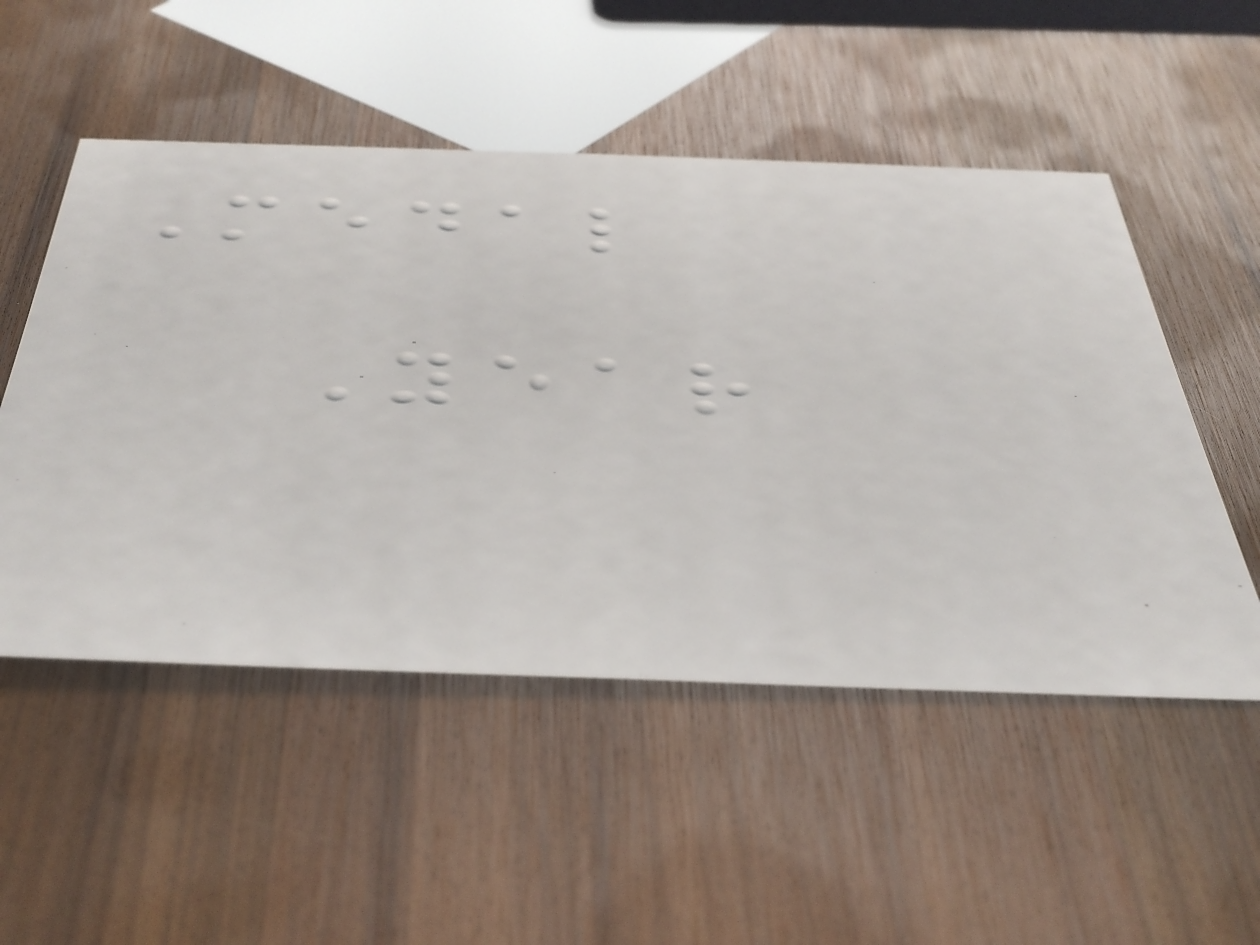Medal
Year
